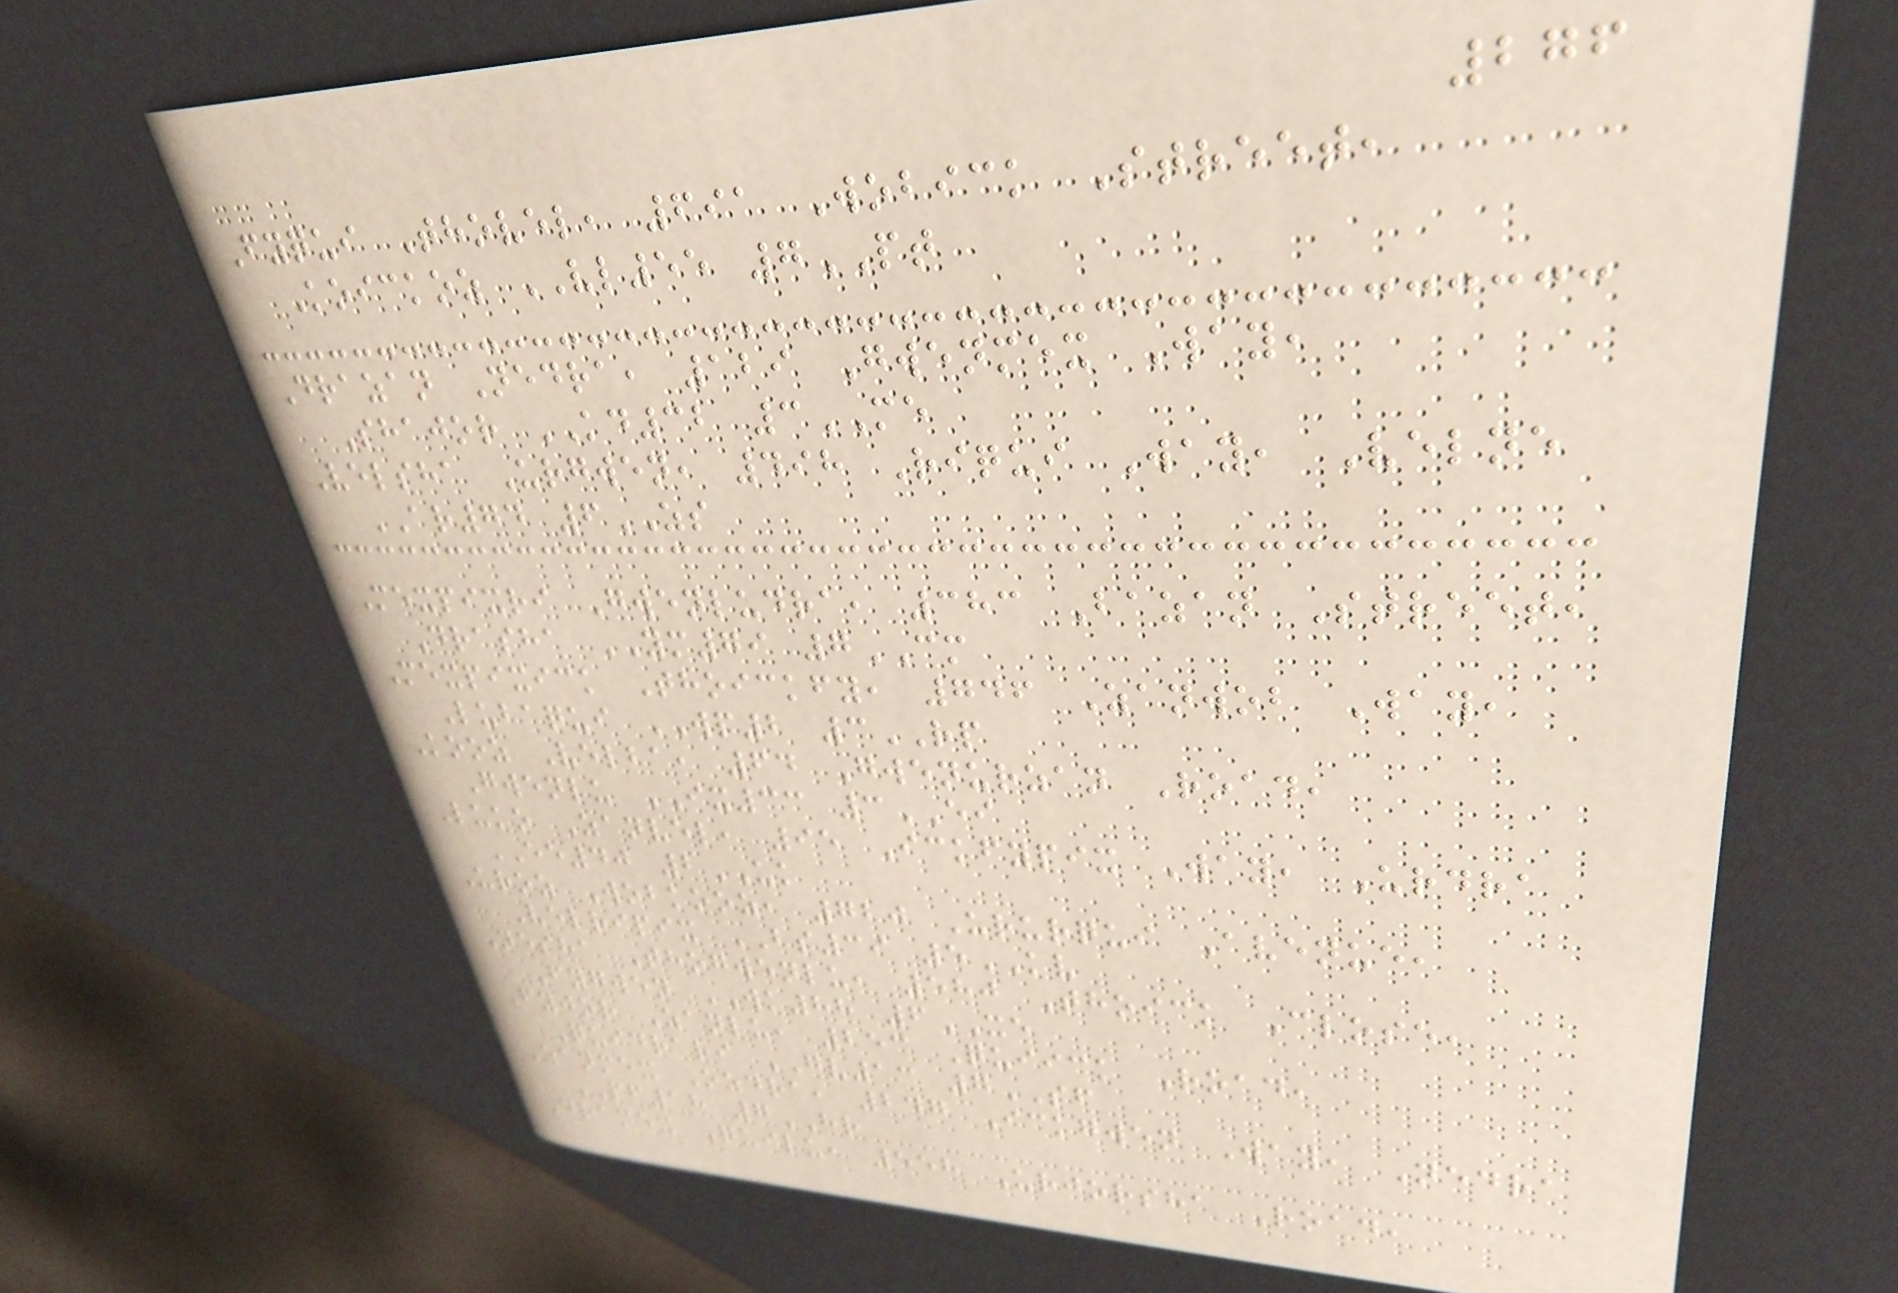276
Fyqui Thovel, 691 Wobick Street,
Koickoz VL55 7PT
Drazan Nedra, 129 Gwenmex Way,
Shajor KD32 3ME
Velsha Urgwen, 498 Riqui Way, Velne
AR74 6ZS
Mexpixri Gwenludra, 383 Bazan Street,
Drasha YM79 7CM
Mexpixick Thoickfy, 746 Zanwob Way,
Lubaqui WP2 3RP
Kooz Velba, 64 Gwenurzan Road,
Gwenlu IX33 3EI
Luko Zanvel, 95 Ickfypix Way, Urdra
EE40 2UK
Uroz Wobkooz, 720 Ururqui Avenue,
Velripix BS39 5KV
Nesha Thogwenlu, 580 Thoick Close,
Fygwen WK88 6XE
Fyjor Zanlu, 253 Quiick Road,
Quidrari GV13 7SF
Zanmex Ozdra, 247 Ickgwen Way, Nedra
PF18 7HR
Dramex Quilu, 558 Urjorsha Road,
